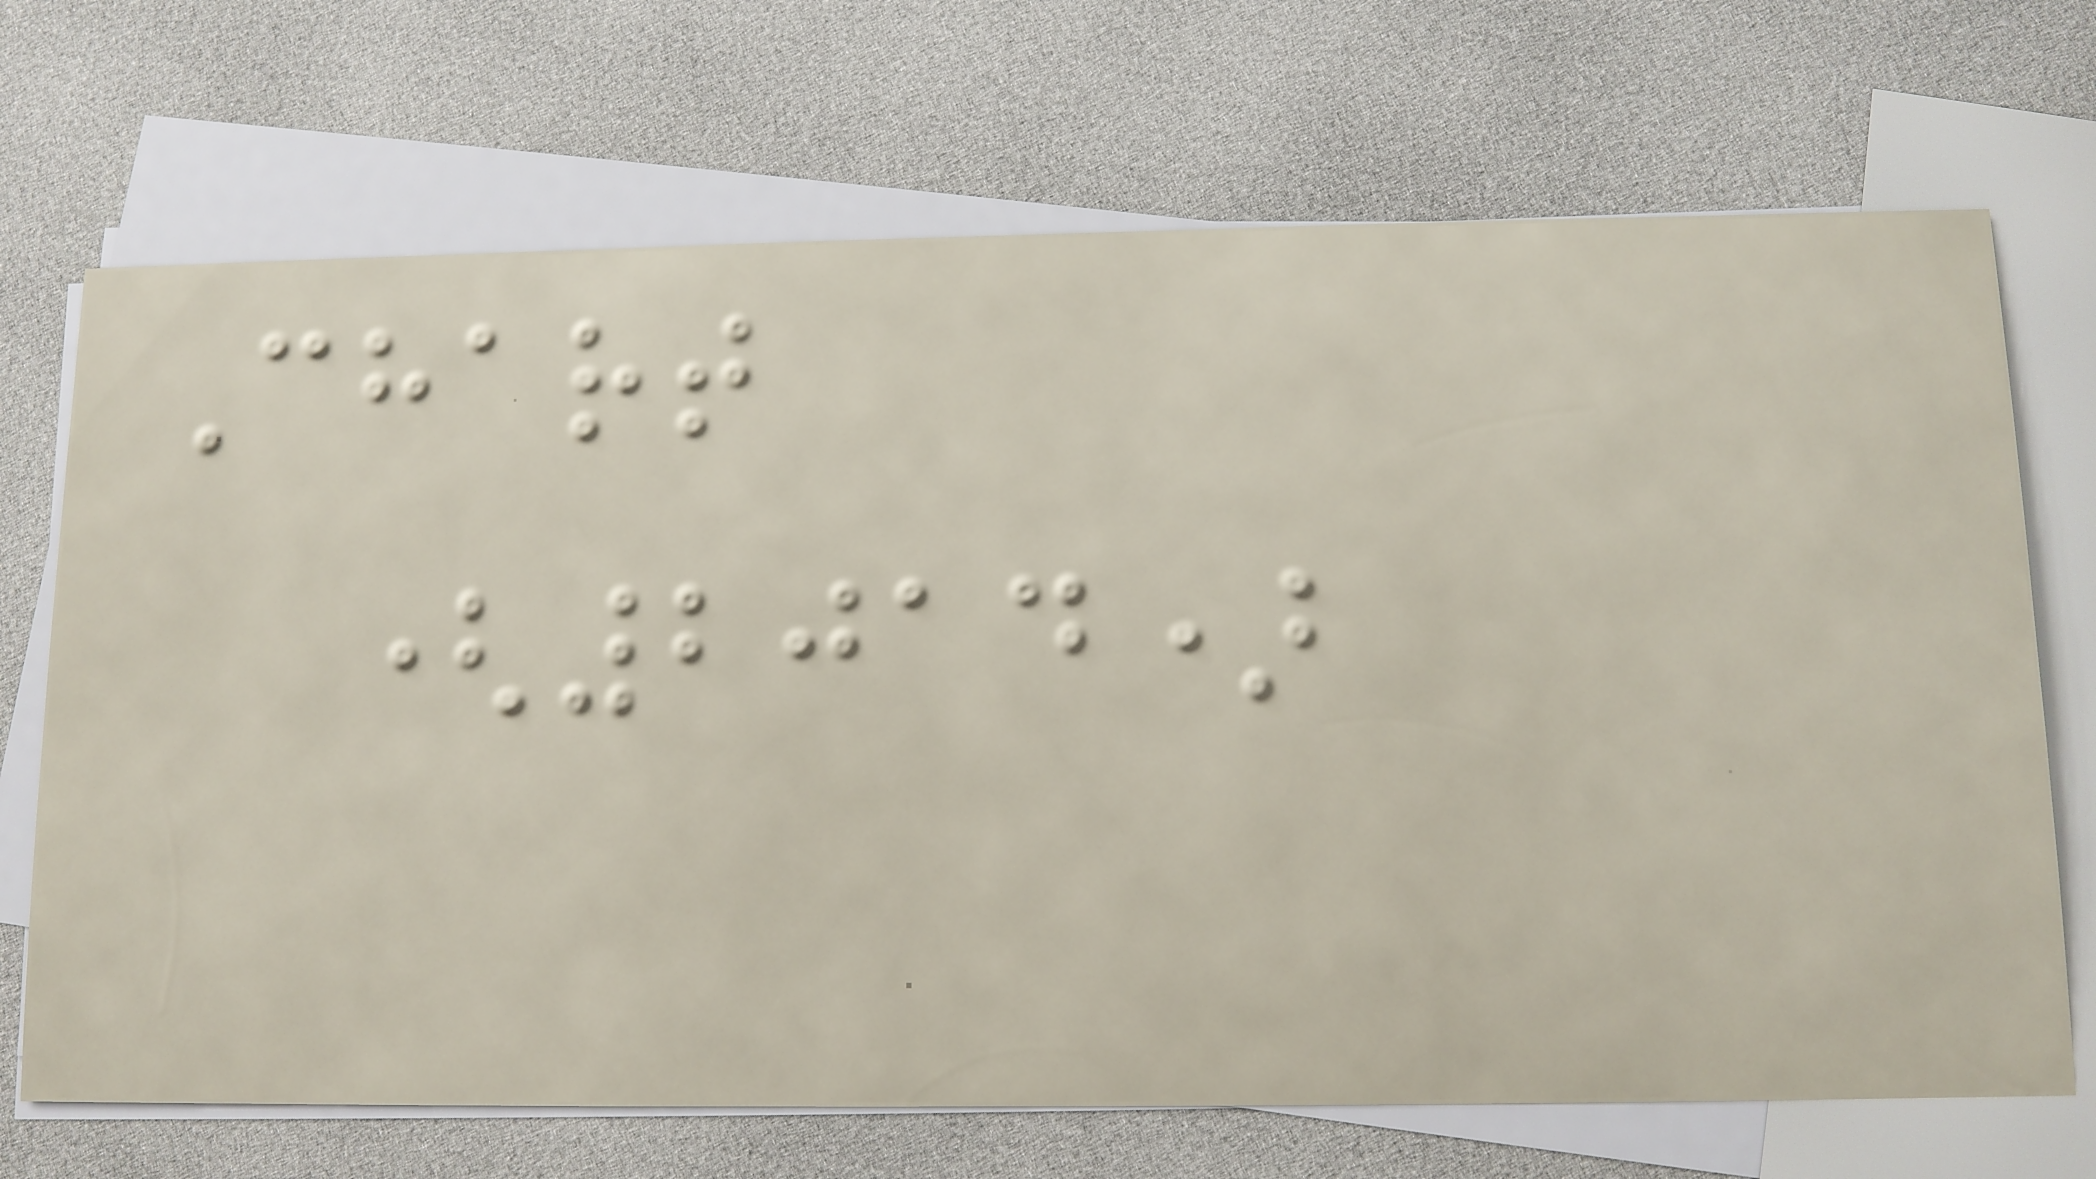Chart
(2014)
